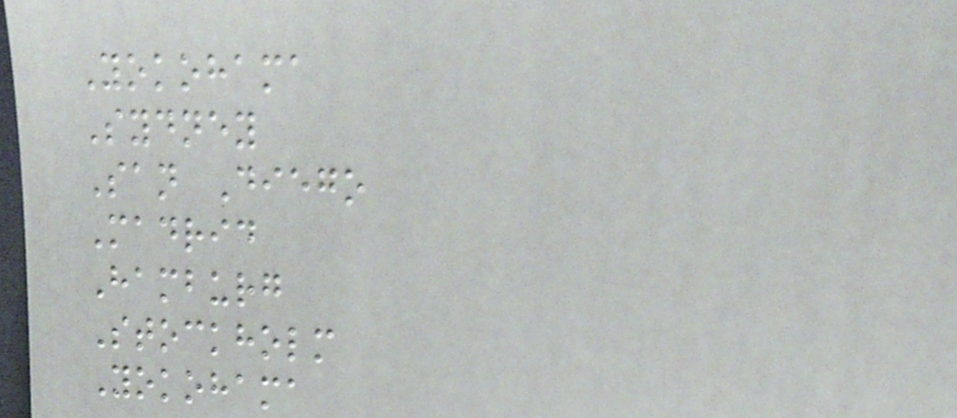Yokohama
Sydney
San Diego
Madrid
Hamburg
Stockholm
Yokohama
